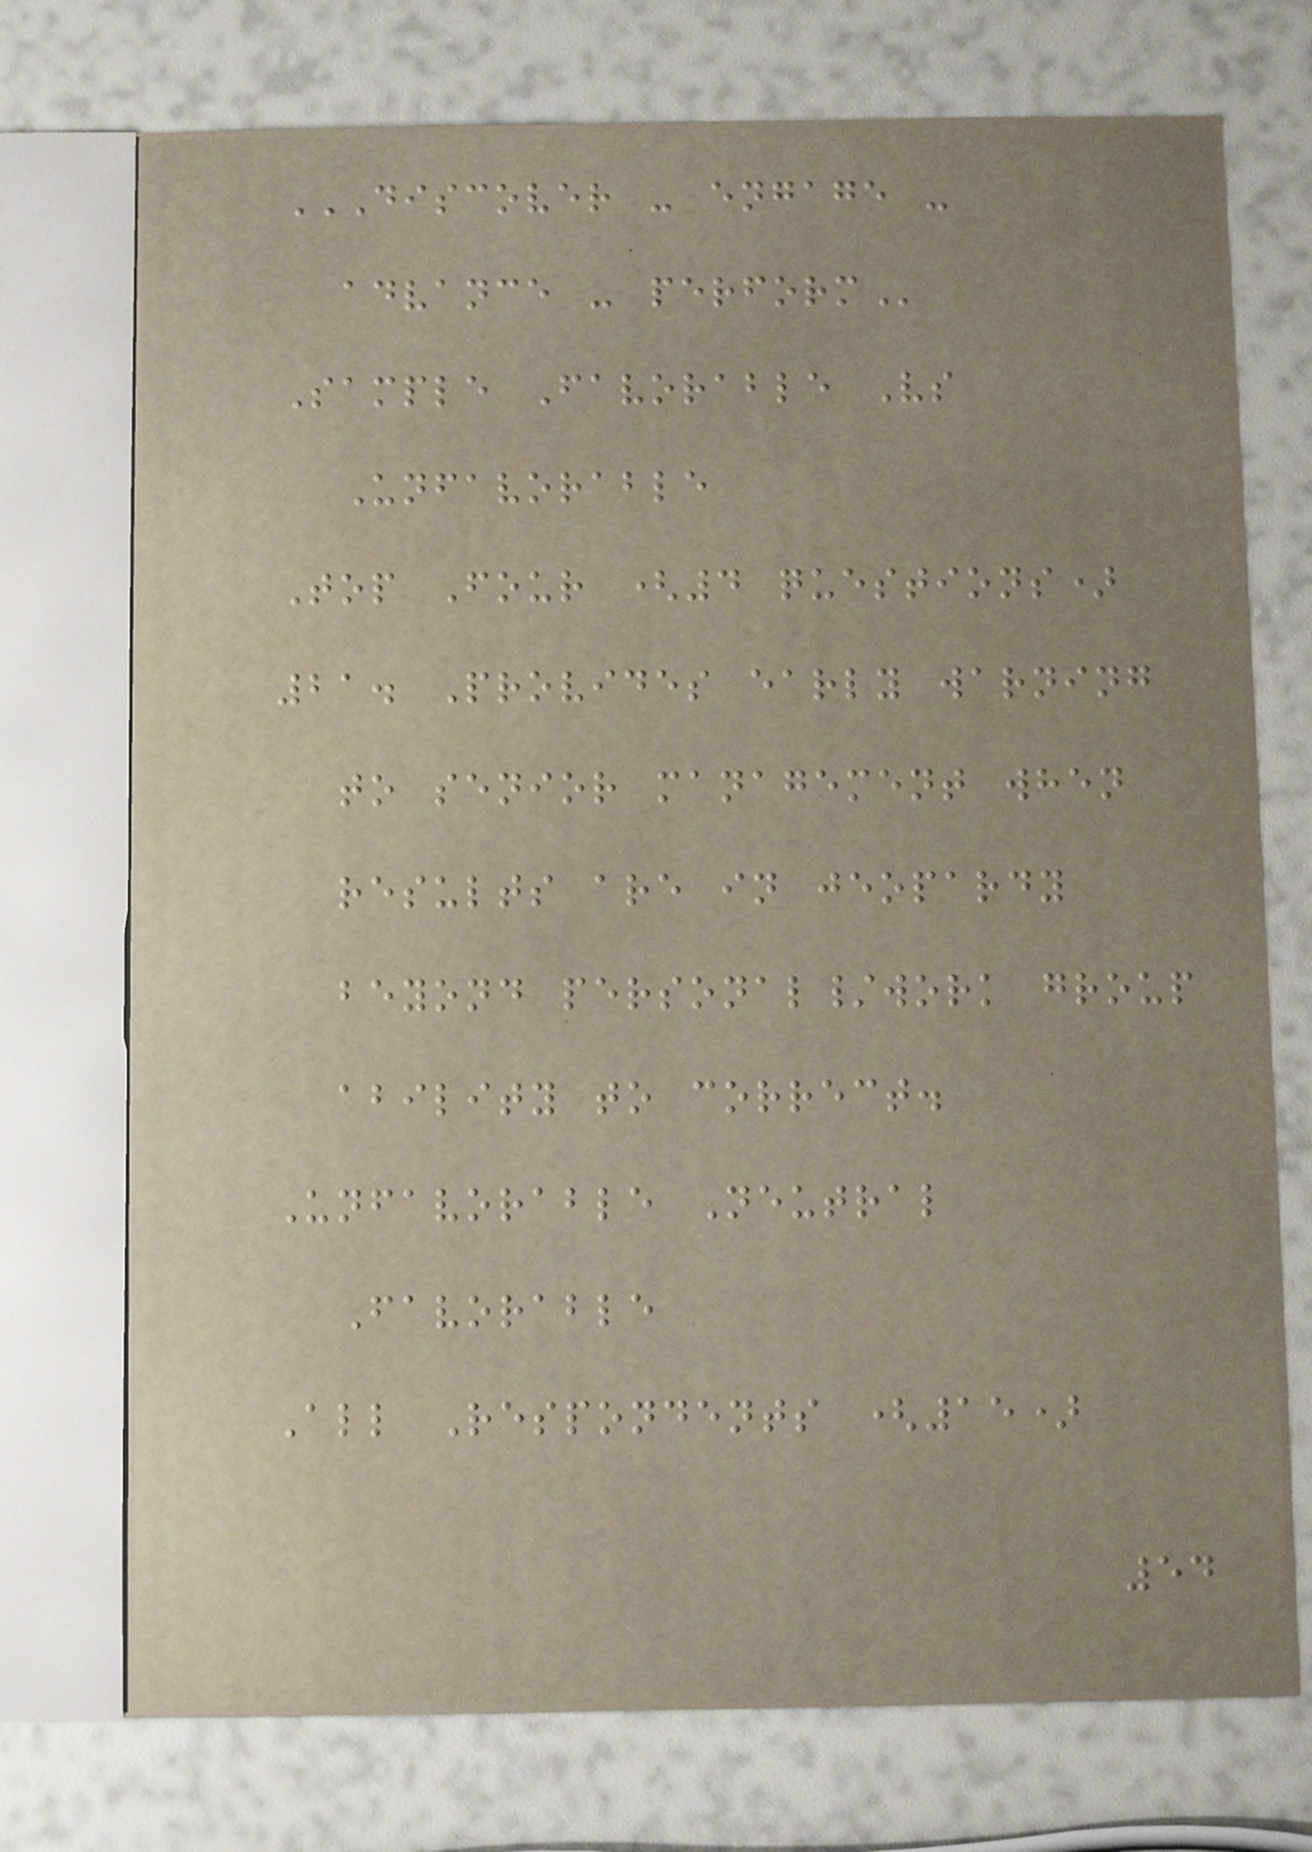DISCOVER - ENGAGE -
ADVANCE - PERFORM
Sample Favorable Vs
Unfavorable
Top Four (4 questions)
21. Provides early warning
to senior management when
results are in jeopardy
beyond personal/work group
ability to correct.
Unfavorable Neutral
Favorable
All Respondents (15)
54
